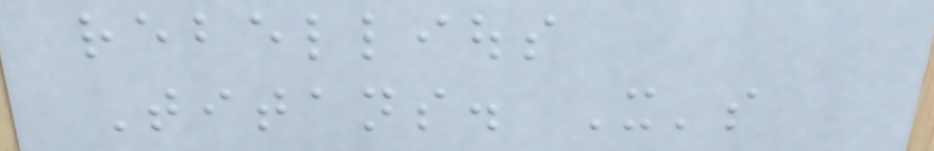rebellious
Titans. It's
